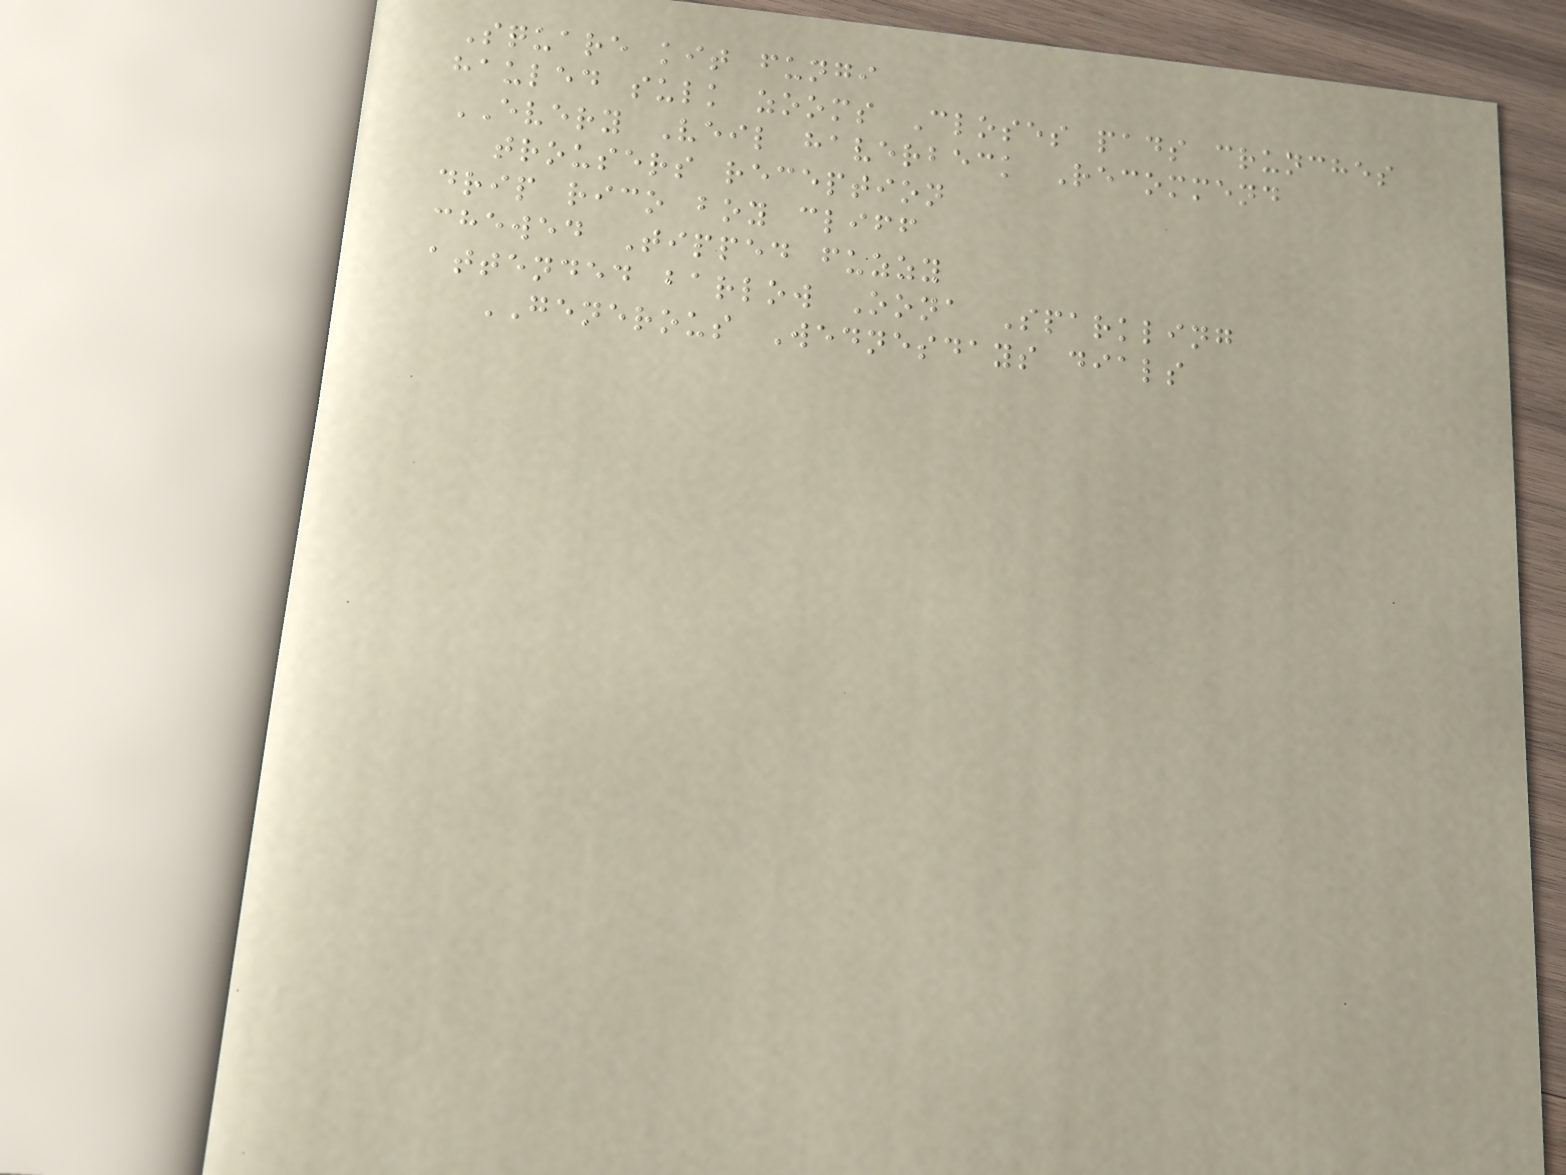Square kit fungi
hauled sulk zooms Closes pads crunches
EVERY Veil haverbeck Recommend
trousers reception
drip rico boy cliff
chewed Tipped fuzzy
attended barlow Oona Sparkling
GENEROUS Wednesdays dials
